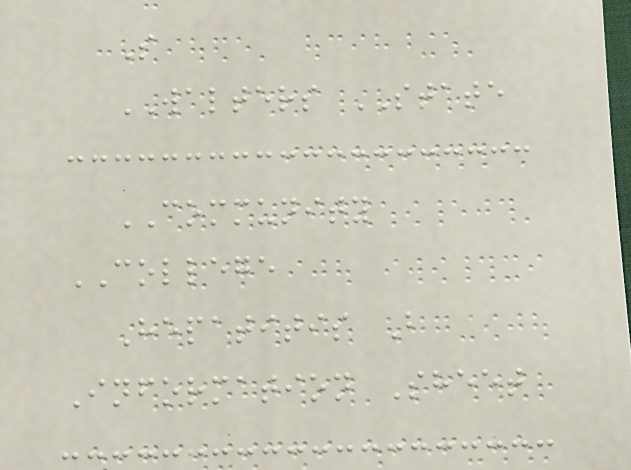S
WALTERS STATE
COMMUNITY
COLLEGE
Hepatitis B
Information Sheet
